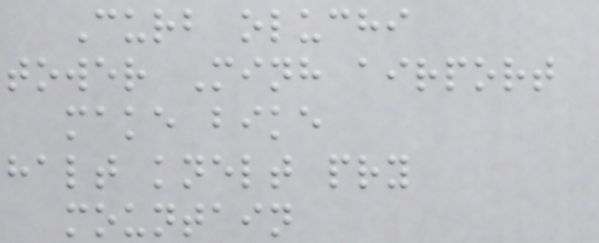Curb oluchi
tower Minh airport
make bike
halt knelt pry
mountain
